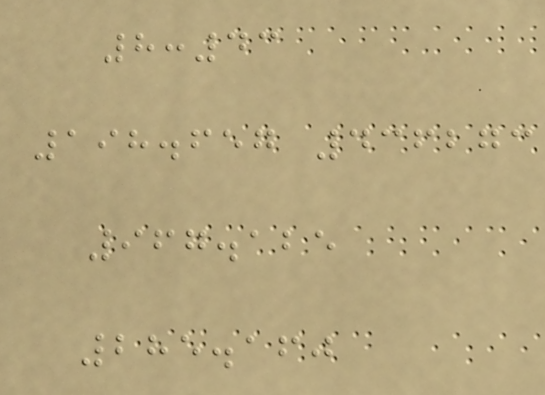8:43
198.657 436273
967.125
285.160
